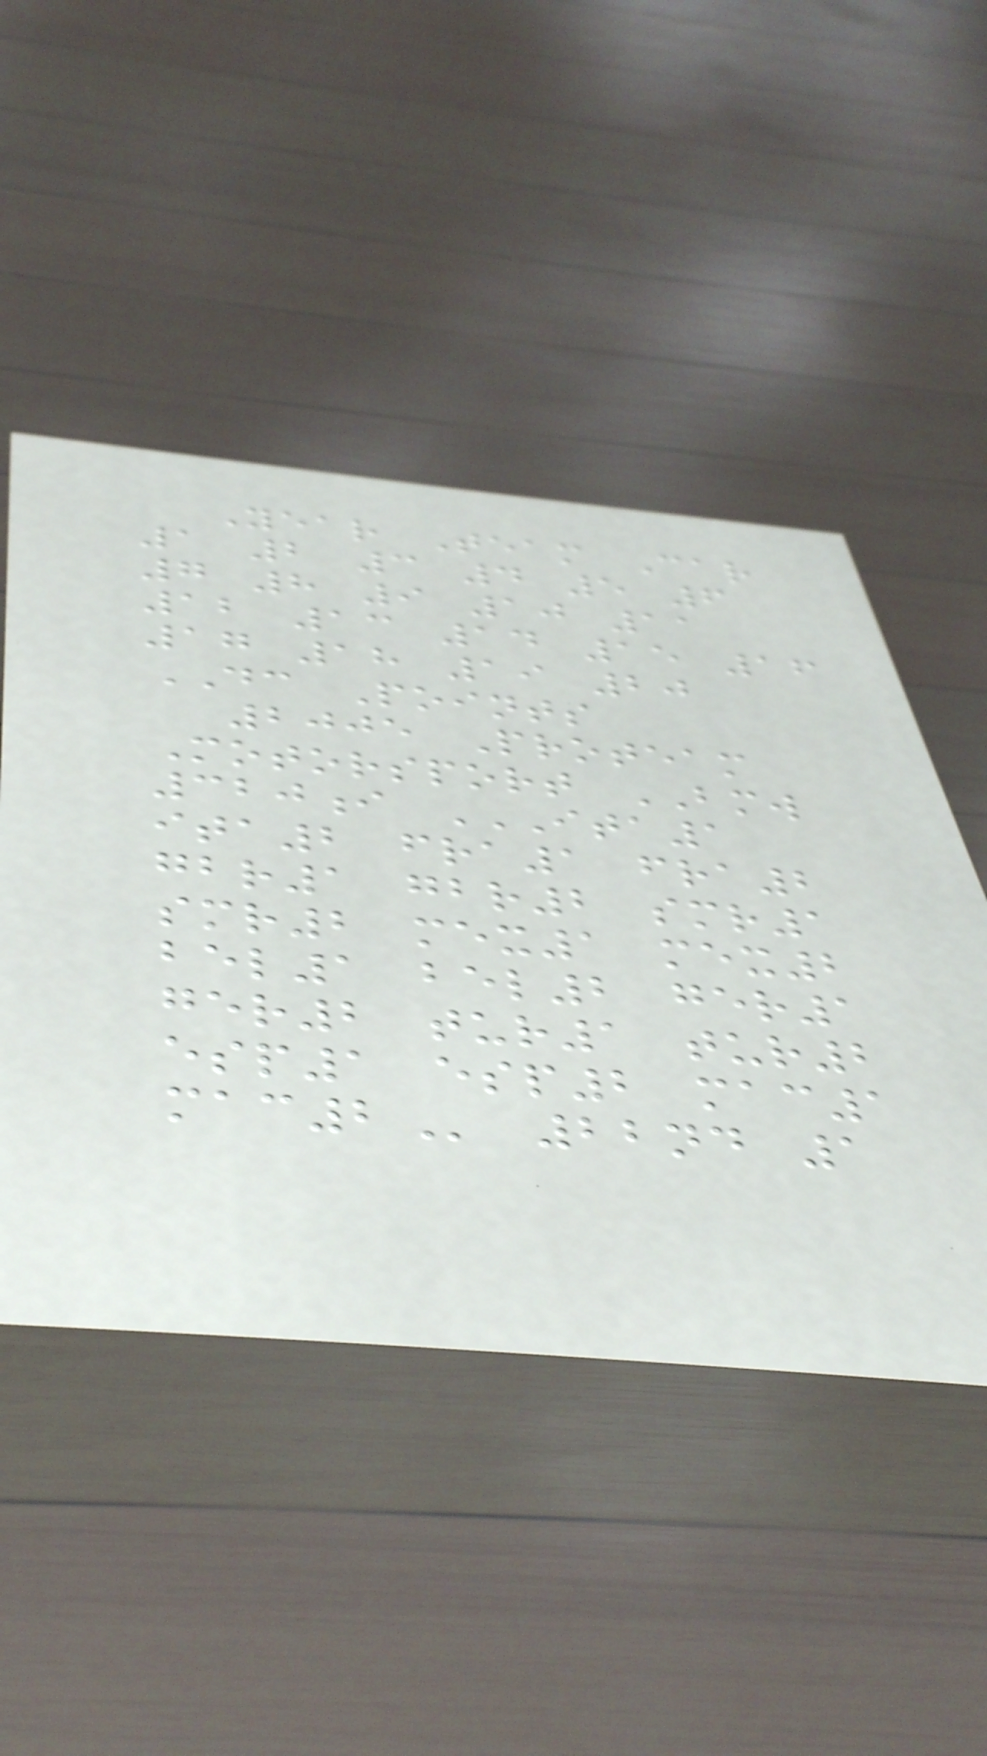Year Team Car
1 2 3 4 5 6
7 8 9 10 11
12 13 14 15 16
17 18 19 20
DC Points
2005 Proteam
Motorsport BMW
320i ITA1
ITA2 FRA1 FRA2
GBR1 GBR2 SMR1
SMR2 MEX1 MEX2
BEL1 BEL2 GER1
GER2 TUR1 TUR2
ESP1 ESP2 MAC1
MAC2 22nd 1
